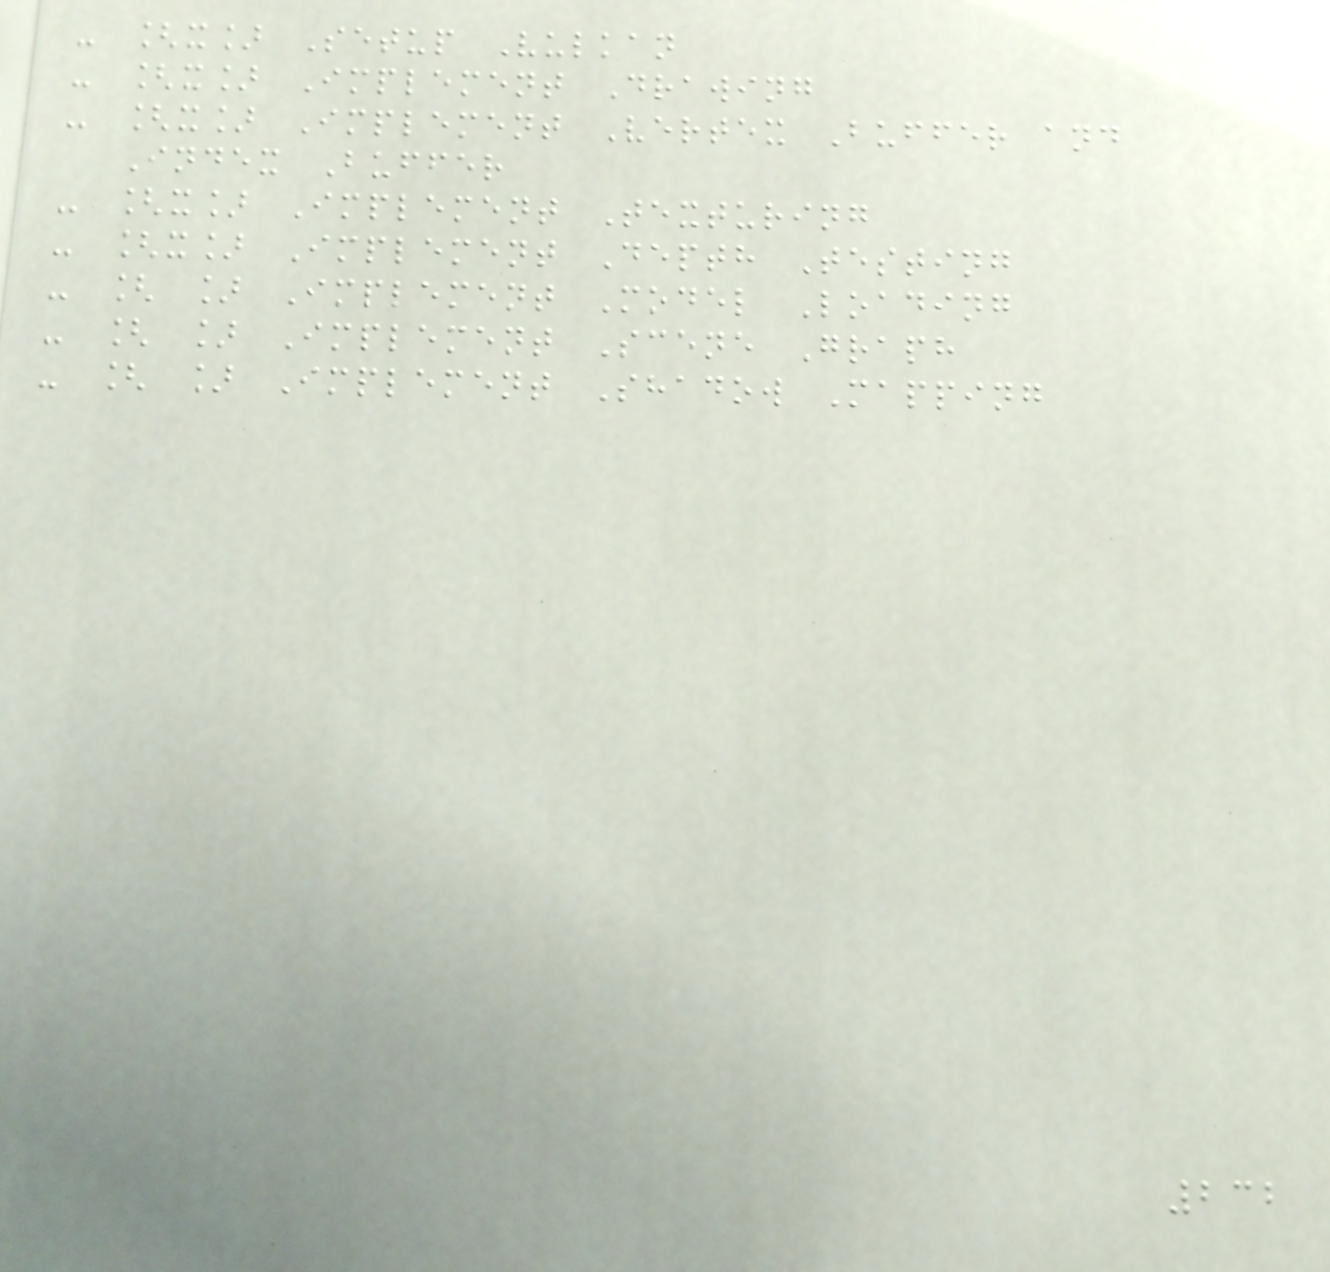- [x] Setup Vulkan
- [x] Implement Drawing
- [x] Implement Vertex Buffer and
Index Buffer
- [x] Implement Texturing
- [x] Implement Depth Testing
- [ ] Implement Model Loading
- [ ] Implement Scene Graph
- [ ] Implement Shadow Mapping
232
